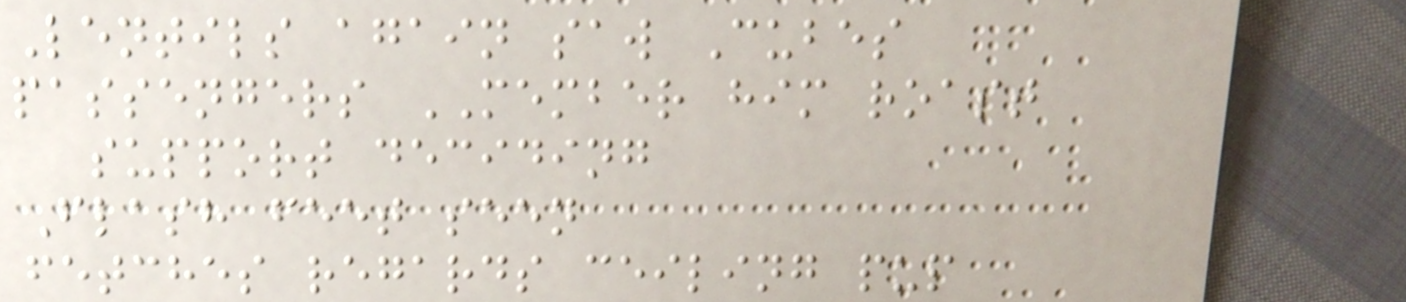Lentils again saw Cubes
passengers MEMBER him roast
support deciding
Flash feet seen
fetches regards ceiling pup
